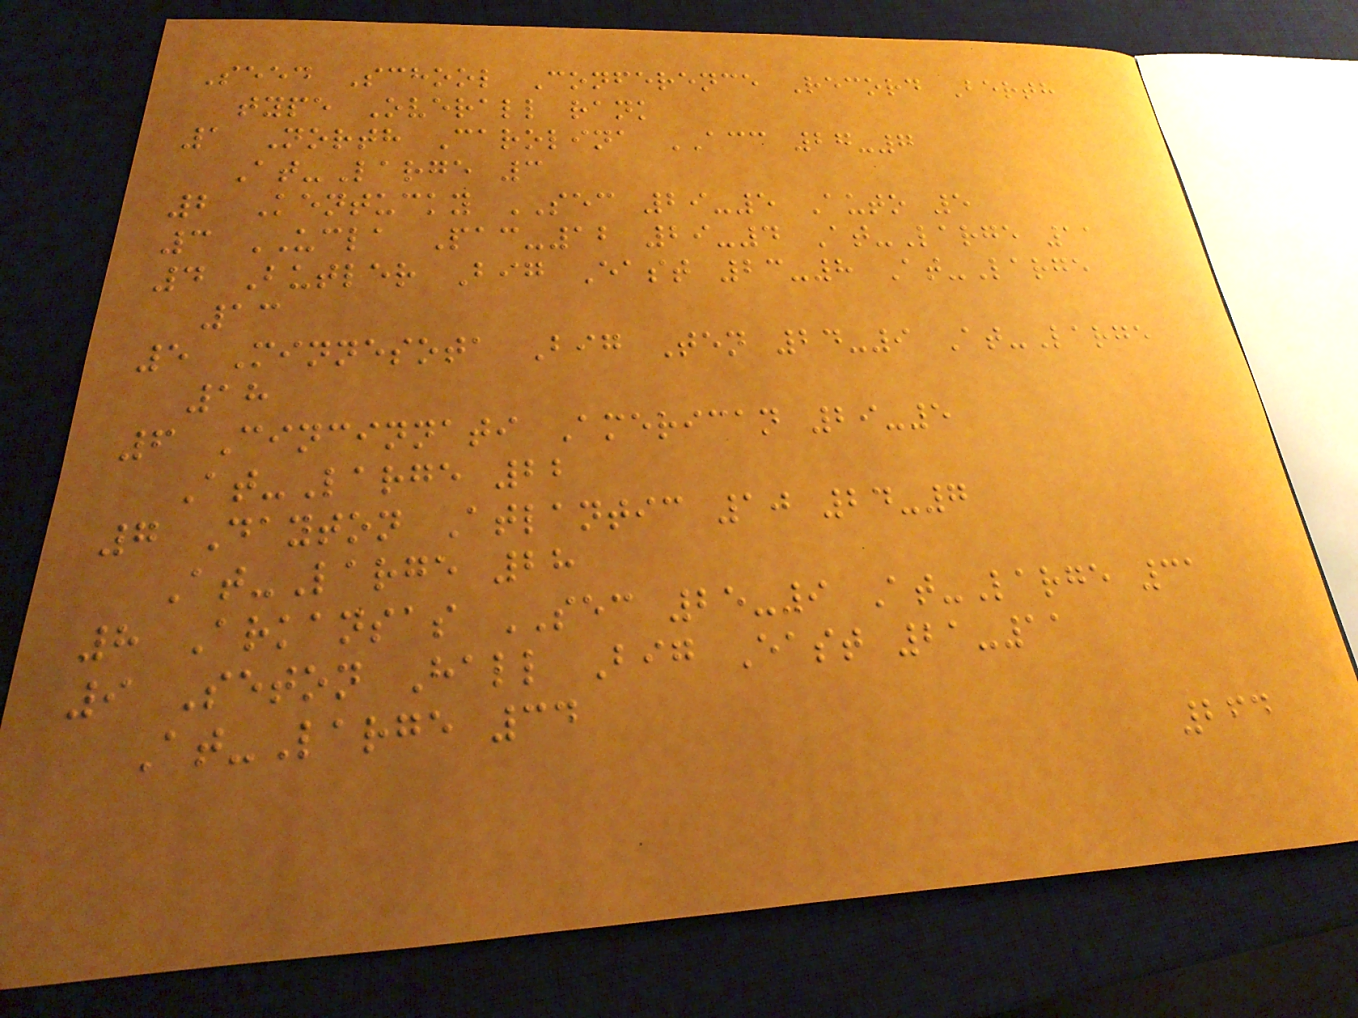Seed School Conference Record Berth
type Overall rank
1 North Carolina ACC 27-7
At-Large 3
2 Kentucky SEC 29-5 Auto 5
3 UCLA Pac-12 29-4 At-Large 11
4 Butler Big East 23-8 At-Large
13
5 Minnesota Big Ten 24-9 At-Large
18
6 Cincinnati American 29-5
At-Large 22
7 Dayton Atlantic 10 24-7
At-Large 28
8 Arkansas SEC 25-9 At-Large 31
9 Seton Hall Big East 21-11
At-Large 34
264
